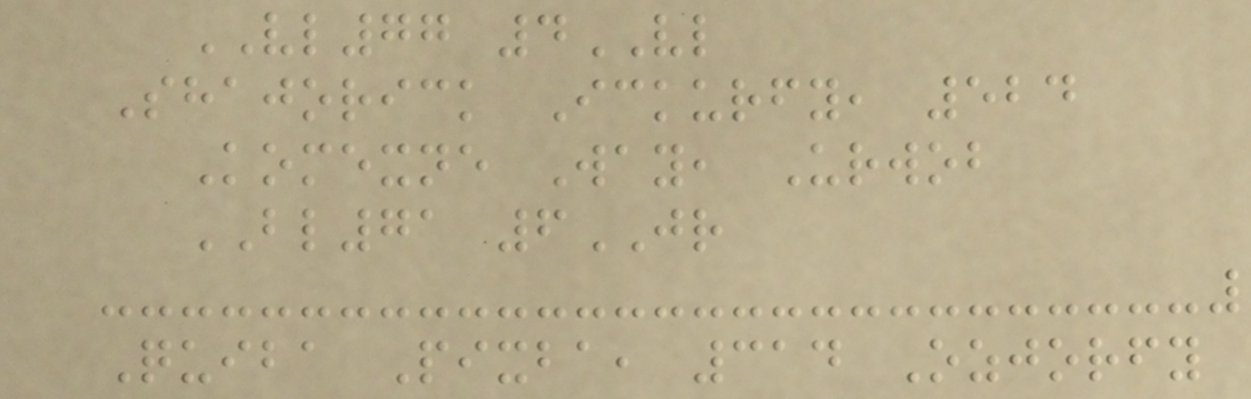VL77 4VL
Shajorick Ickurfy, 524
Komexne Way, Urwob
BL71 6JR
Quiba Pixba, 314 Ozjorfy
